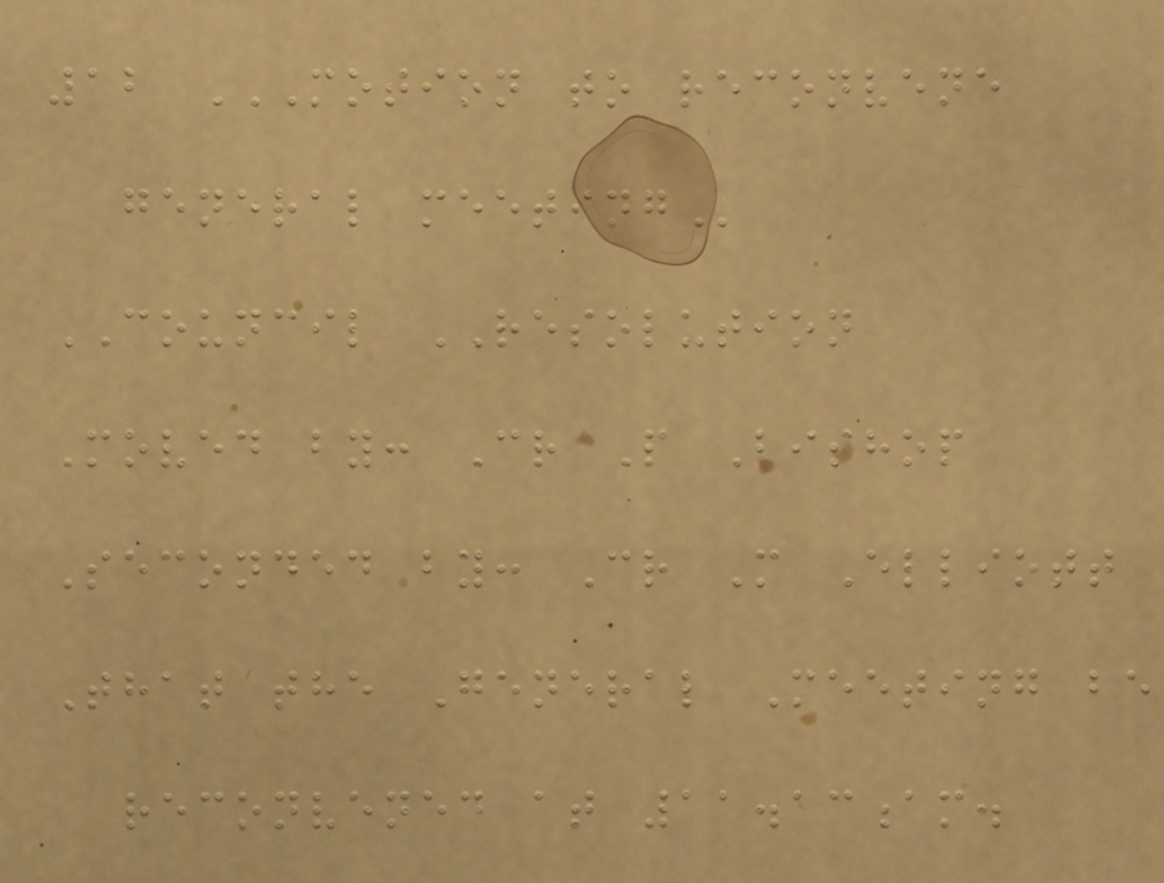12 MOTION TO RECONVENE
GENERAL MEETING
COUNCIL RESOLUTION
Moved by: Cr P Bishop
Seconded by: Cr M Elliott
That the General Meeting be
reconvened at 11.13am.
